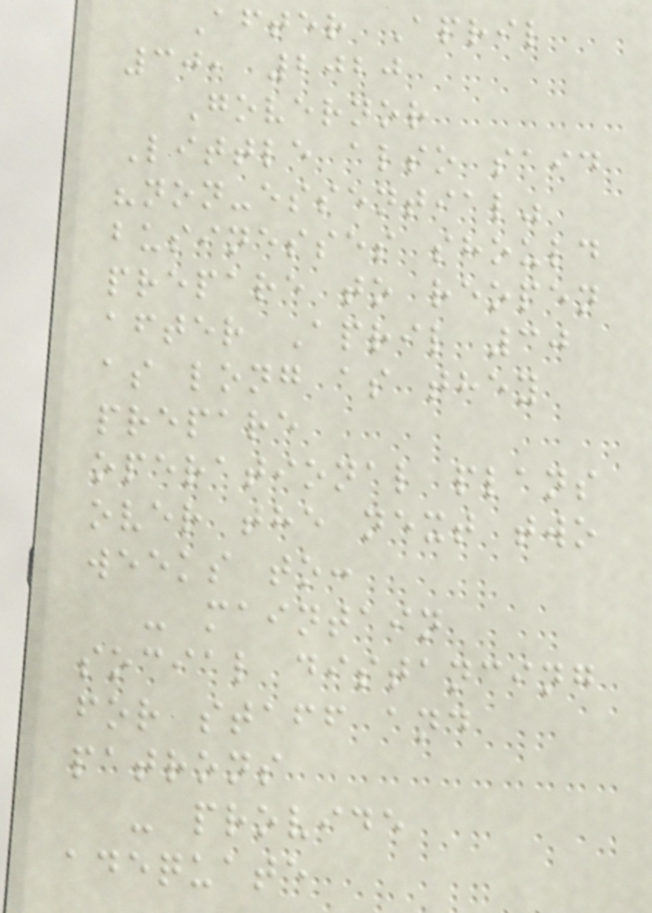After April
30, 2020
Governor
Little also said
"non-essential"
businesses should
prepare to reopen
after April 30
as long as they
prepare
operational plans
over the next two
weeks to:
- maintain
social distancing
for staff and
patrons
- provide
adequate
